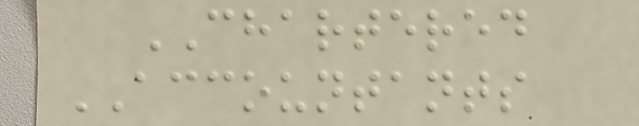CHARTERED
ACCOUNTANTS
